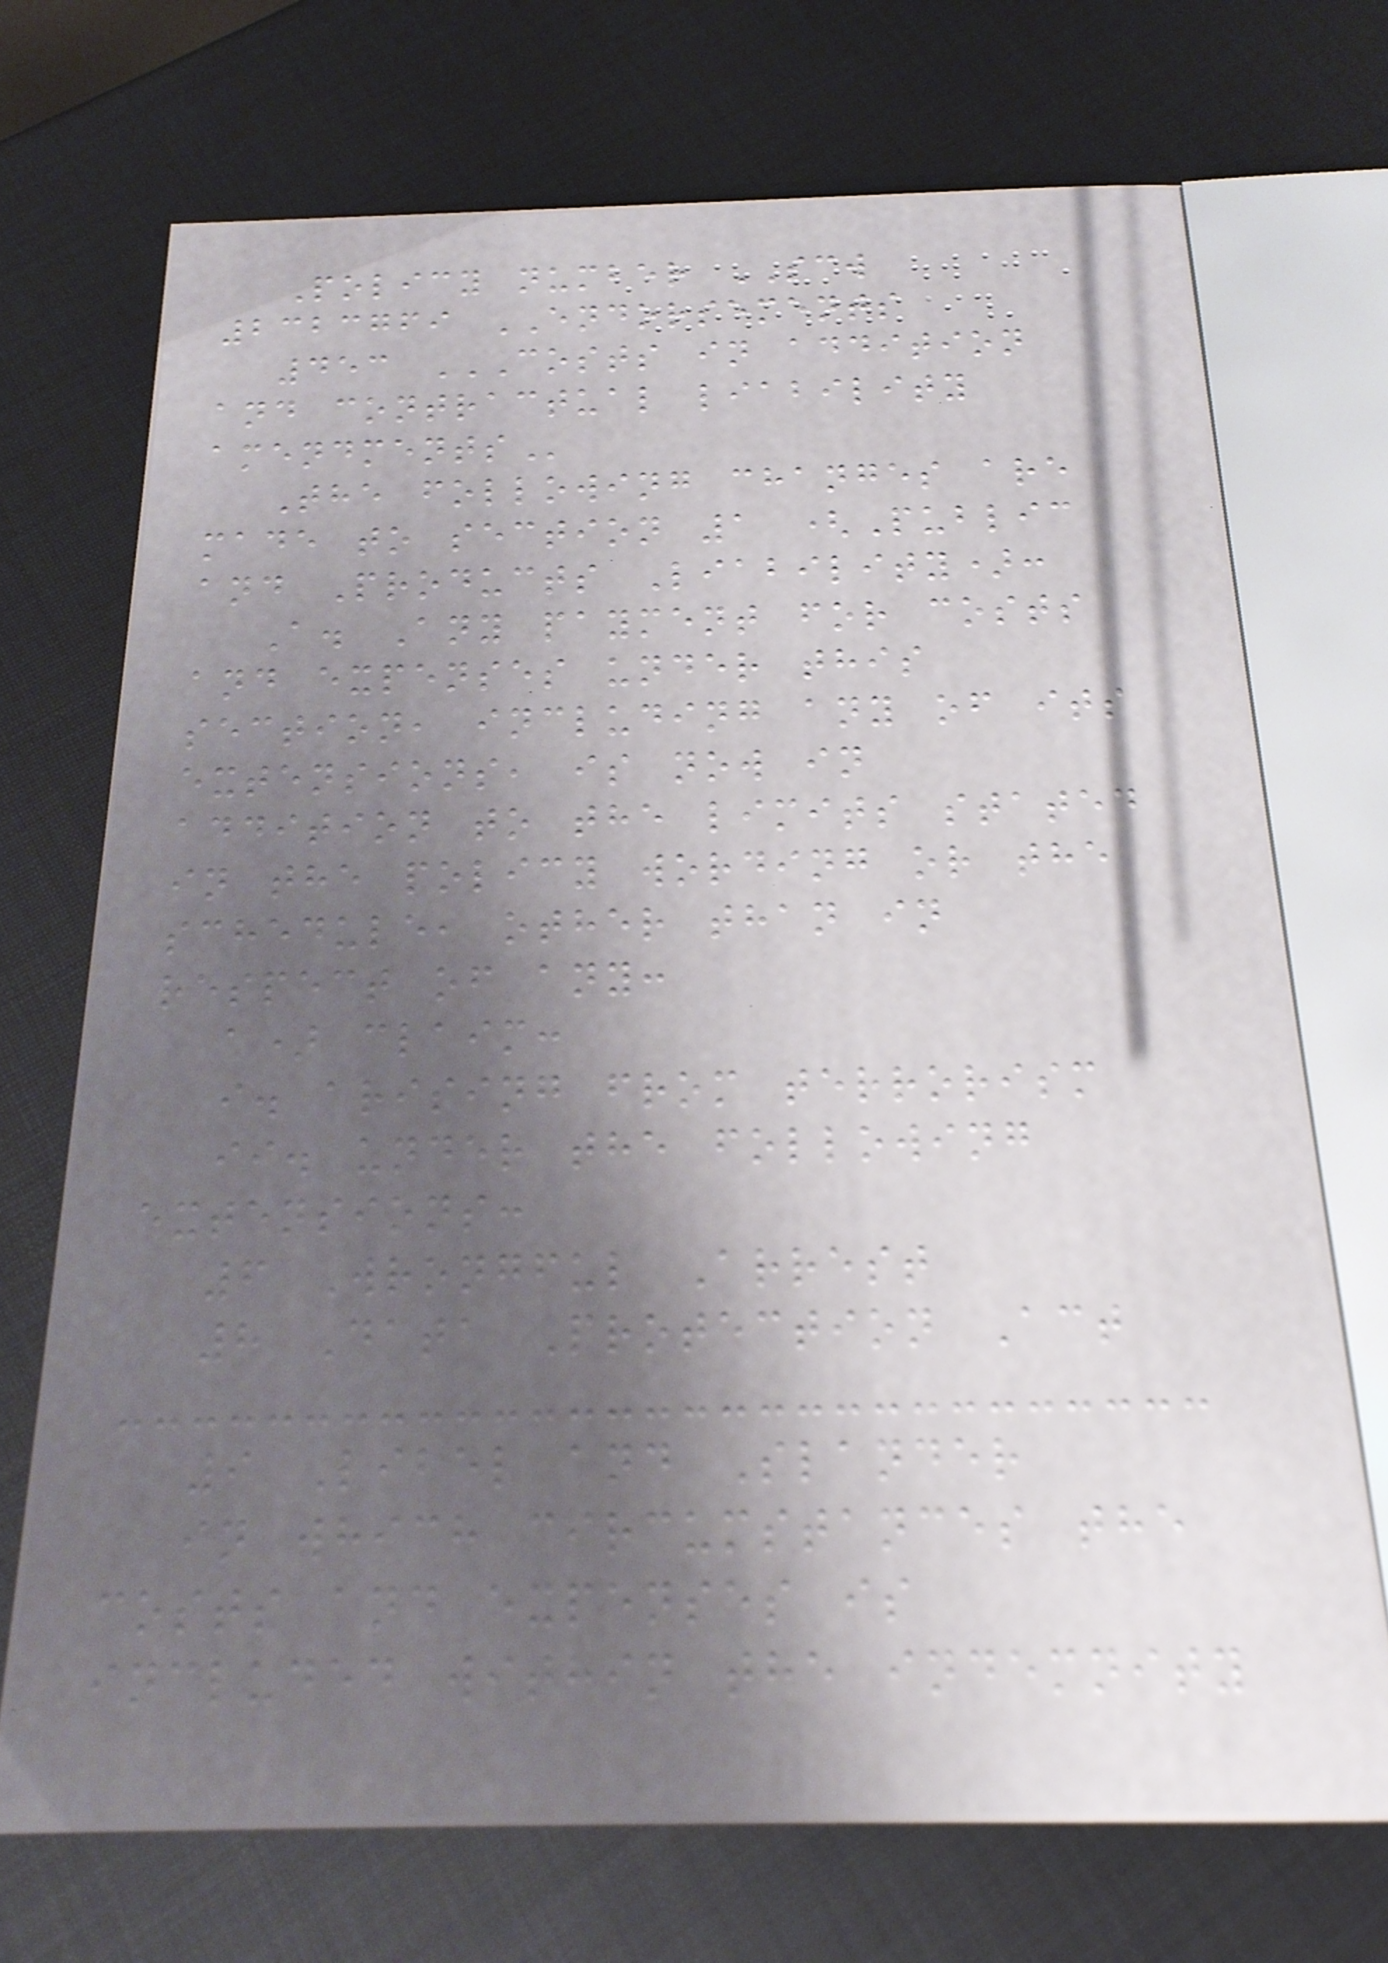Policy number SCW
2323769 ENDORSEMENTS
453 COSTS IN ADDITION
AND CONTRACTUAL LIABILITY
AMENDMENTS
The following changes are
made to section 1 (Public
and Products Liability):
A. Any payment for costs
and expenses under this
section, including any of its
extensions, is now in
addition to the limits stated
in the policy wording or the
schedule, other than in
respect of any:
a) claim:
i. arising from terrorism
ii. under the following
extensions:
6 Wrongful Arrest
8 Data Protection Act
9 Libel and Slander
in which circumstances the
costs and expenses is
included within the indemnity
